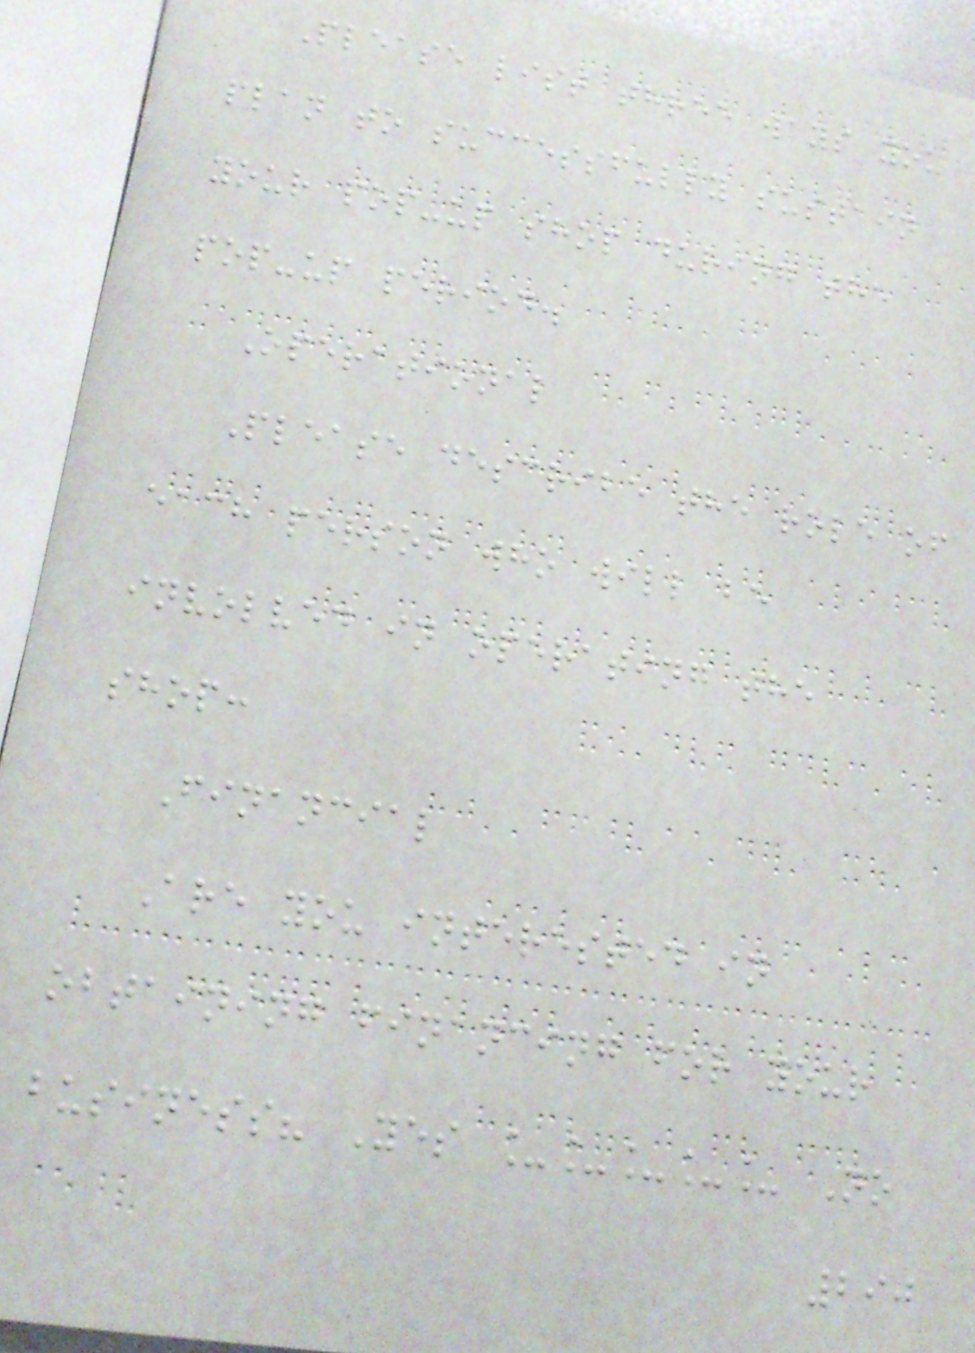Please list three ways you
plan to successfully sustain
your pop-up shop during the
pop-up period.
Operational
Please describe the role of
each person who will be
involved in operating the
shop:
Financial
Are you interested in
obtaining financing for your
business? Yes _____ No
290
